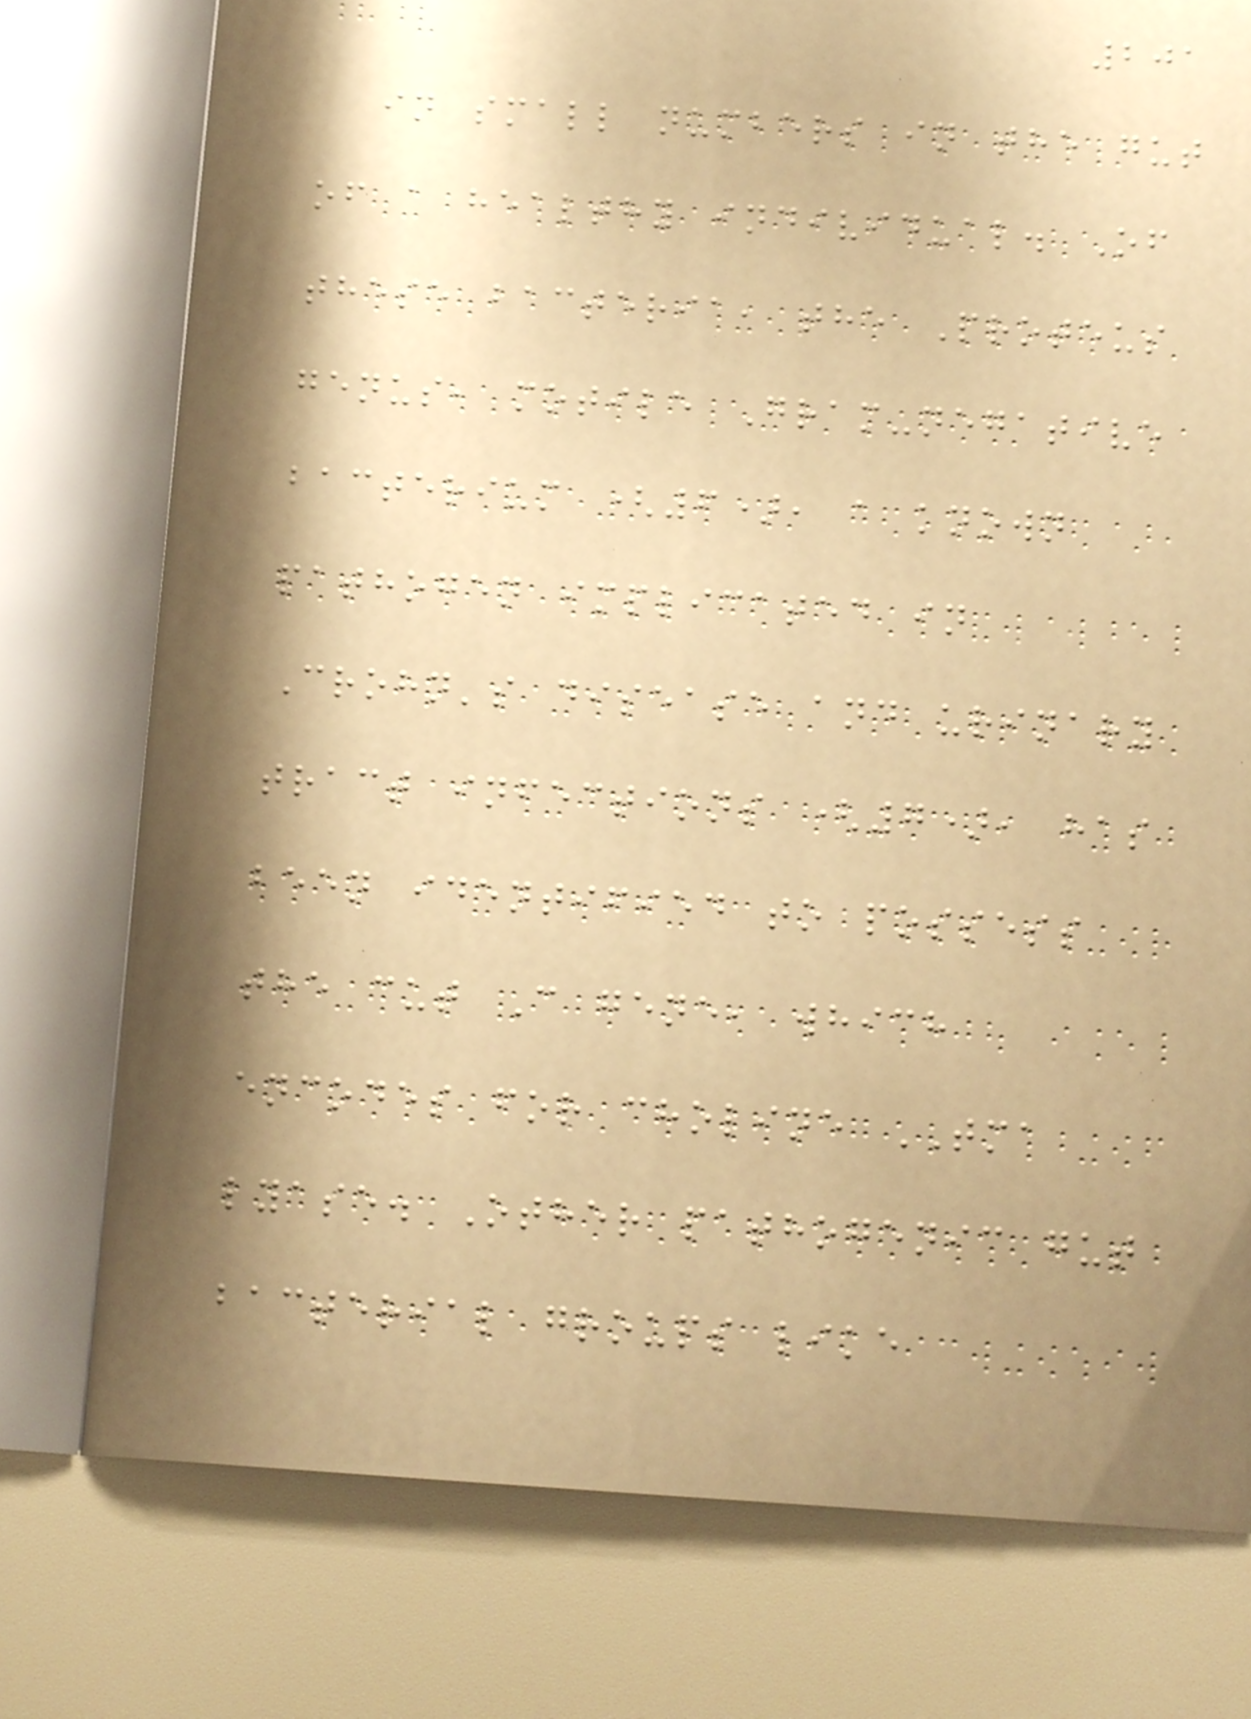201
in small numbers in the gut
of a healthy individual. Of
these bacteria, the Proteus
genus, motile Gram-negative
bacterium (6), a known
pathogen implicated in
Crohn's disease and urinary
tract infections (7), has
been identified to possess
the cut C gene, which
encodes for choline TMA
lyase. Other pathogenic gut
bacterial groups like
